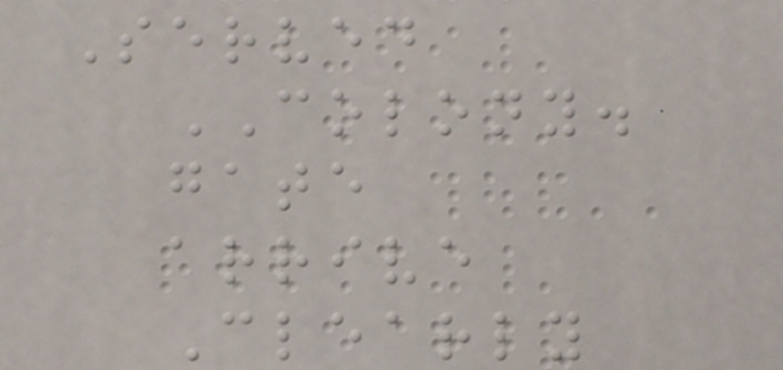Served
COLONY.
gate
arrive
Clearly
